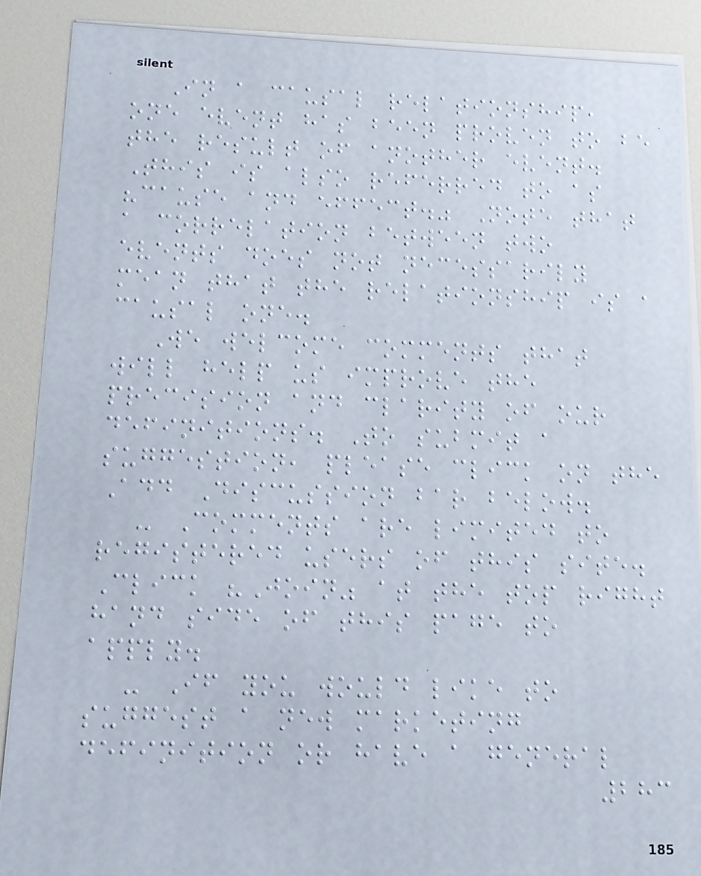In a causal relationship,
one event has been proven to be
the result of another event.
This is also referred to as
"cause and effect." Note that
a correlation between two
events does not necessarily
mean that the relationship is a
causal one.
We welcome comments that
will help us improve the
precision and clarity of our
definitions. To submit a
suggestion, please click on the
Add Discussion bar below.
- Comments are limited to
registered users of this site.
Click "Join" at the top right
hand side of this page to
apply.
- If you would like to
suggest a new marketing
definition or have a general
283
